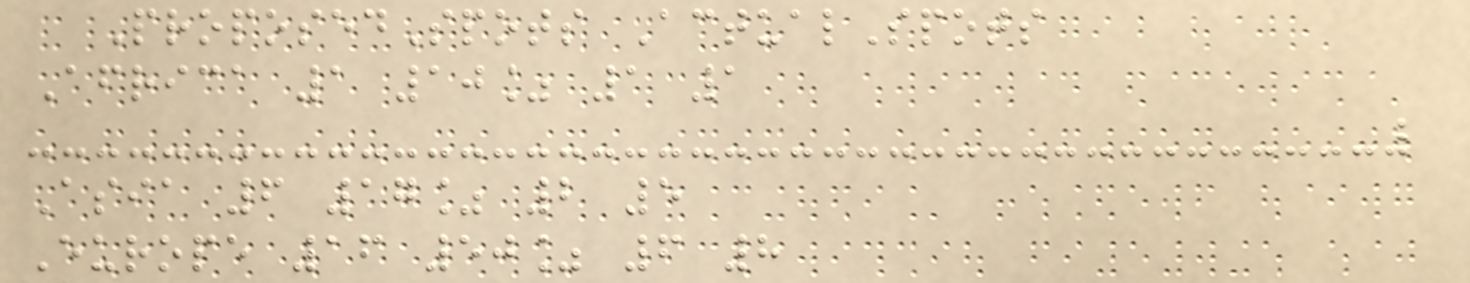ProposedSpots ActualSpots
Africa 1 10% 1 1
Asia 6 17% 2 5
Europe 16 50% 6 8
